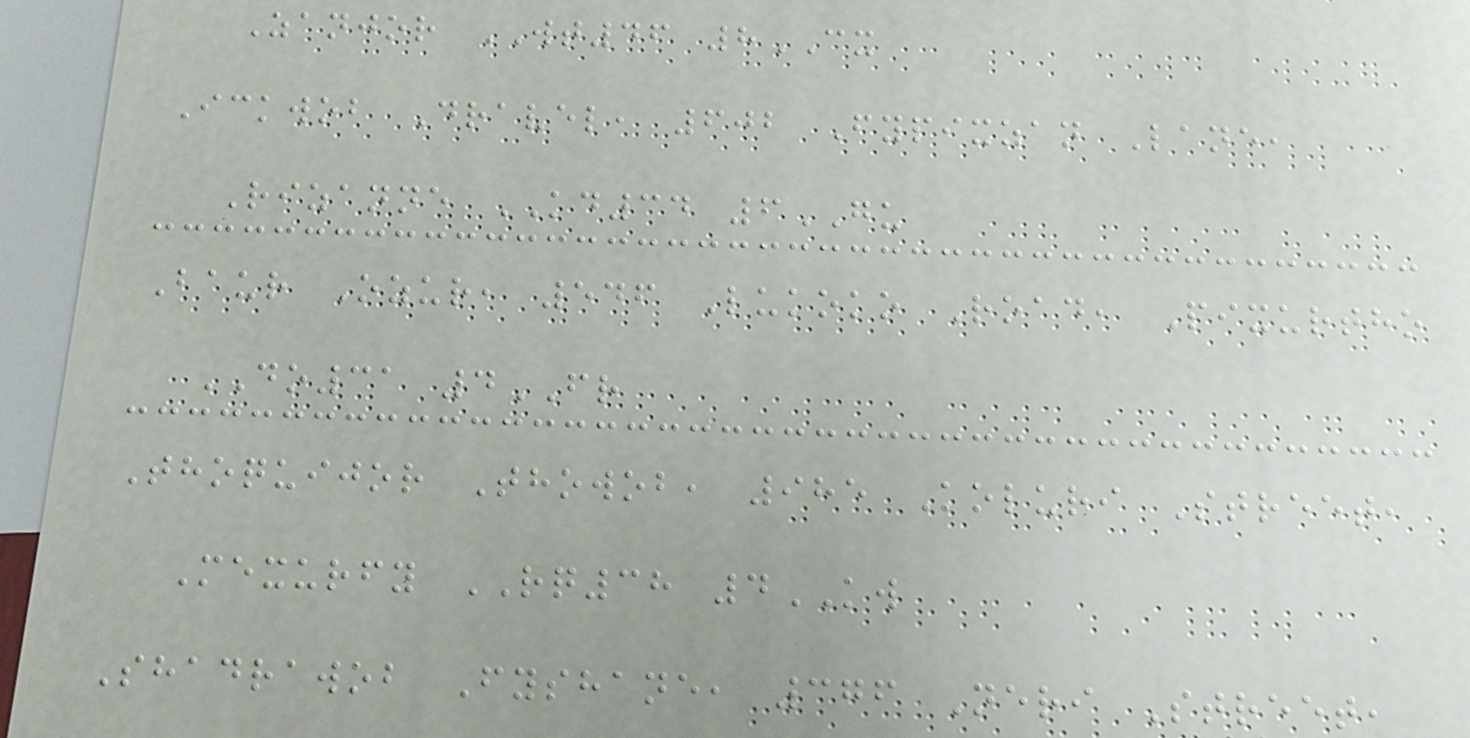Zanjor WT46 8CX
Ickwob Dravel, 602 Fypixzan Lane,
Rizanne KD34 6GU
Baur Ozur, 546 Lukoko Road, Pixurtho
DO31 4FR
Thoquijor Thowob, 985 Koluri Street,
Mexurfy RQ38 4KW
Shadrawob Fyshane, 376 Neri Street,
